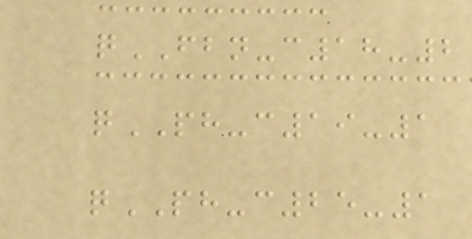qFBN-c18-2
qPH-c19-1
qPH-c25-1
